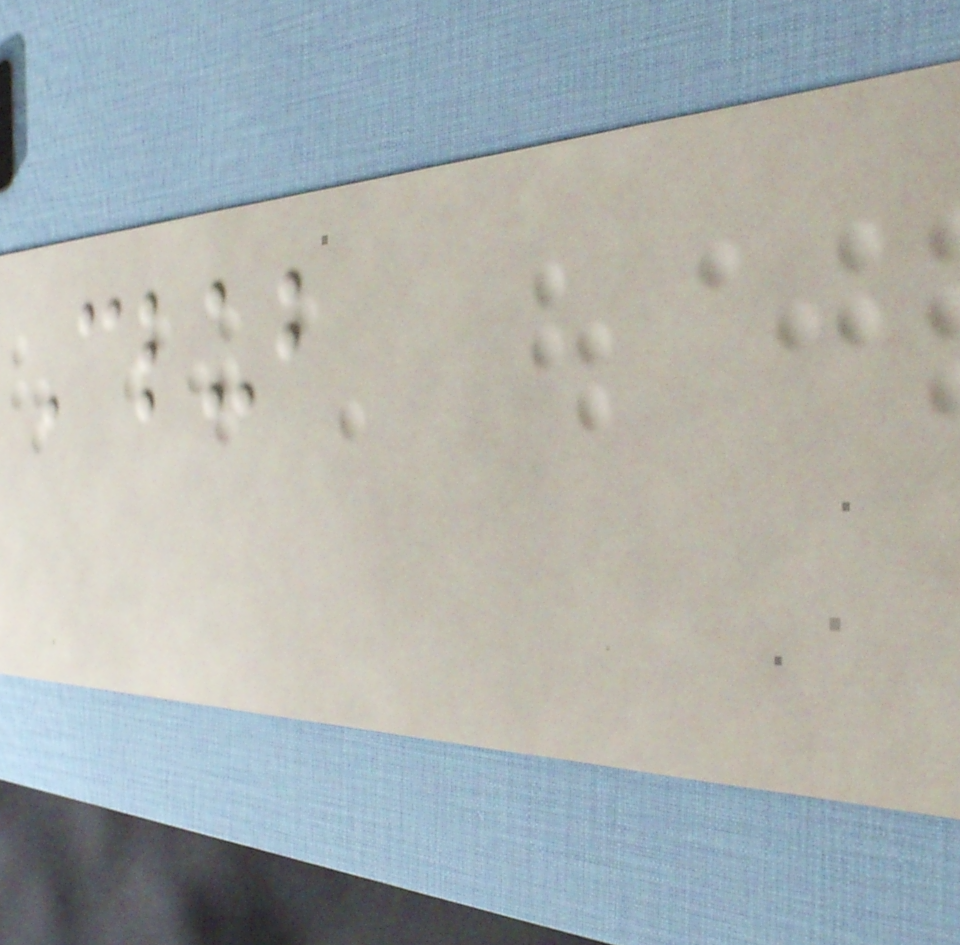Club
